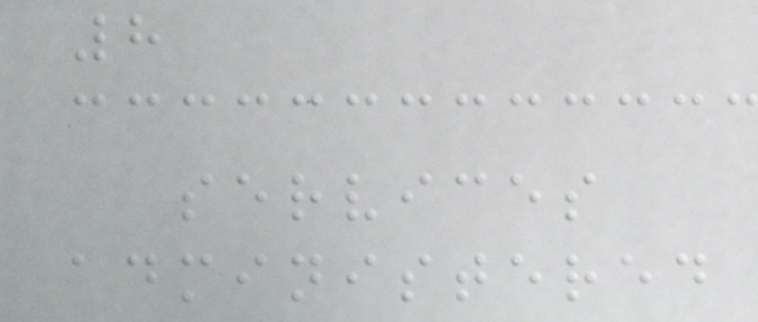8
services
administered
